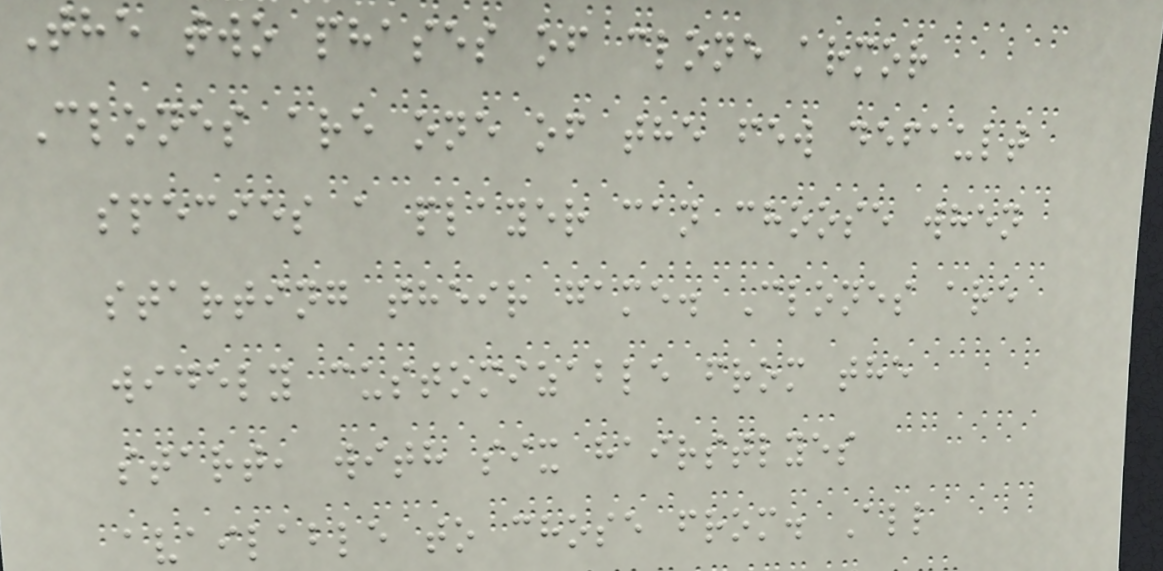The two phases of clone armor
Clones are one of the few default
species a player can choose when
starting their game. Clones are
widely customizable from the
start, with six hairstlyes
available to chose from. All
